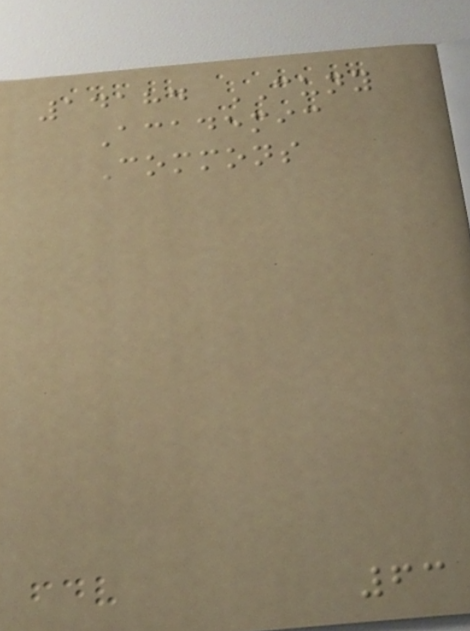14184 CUNY
Academic
Commons
63
